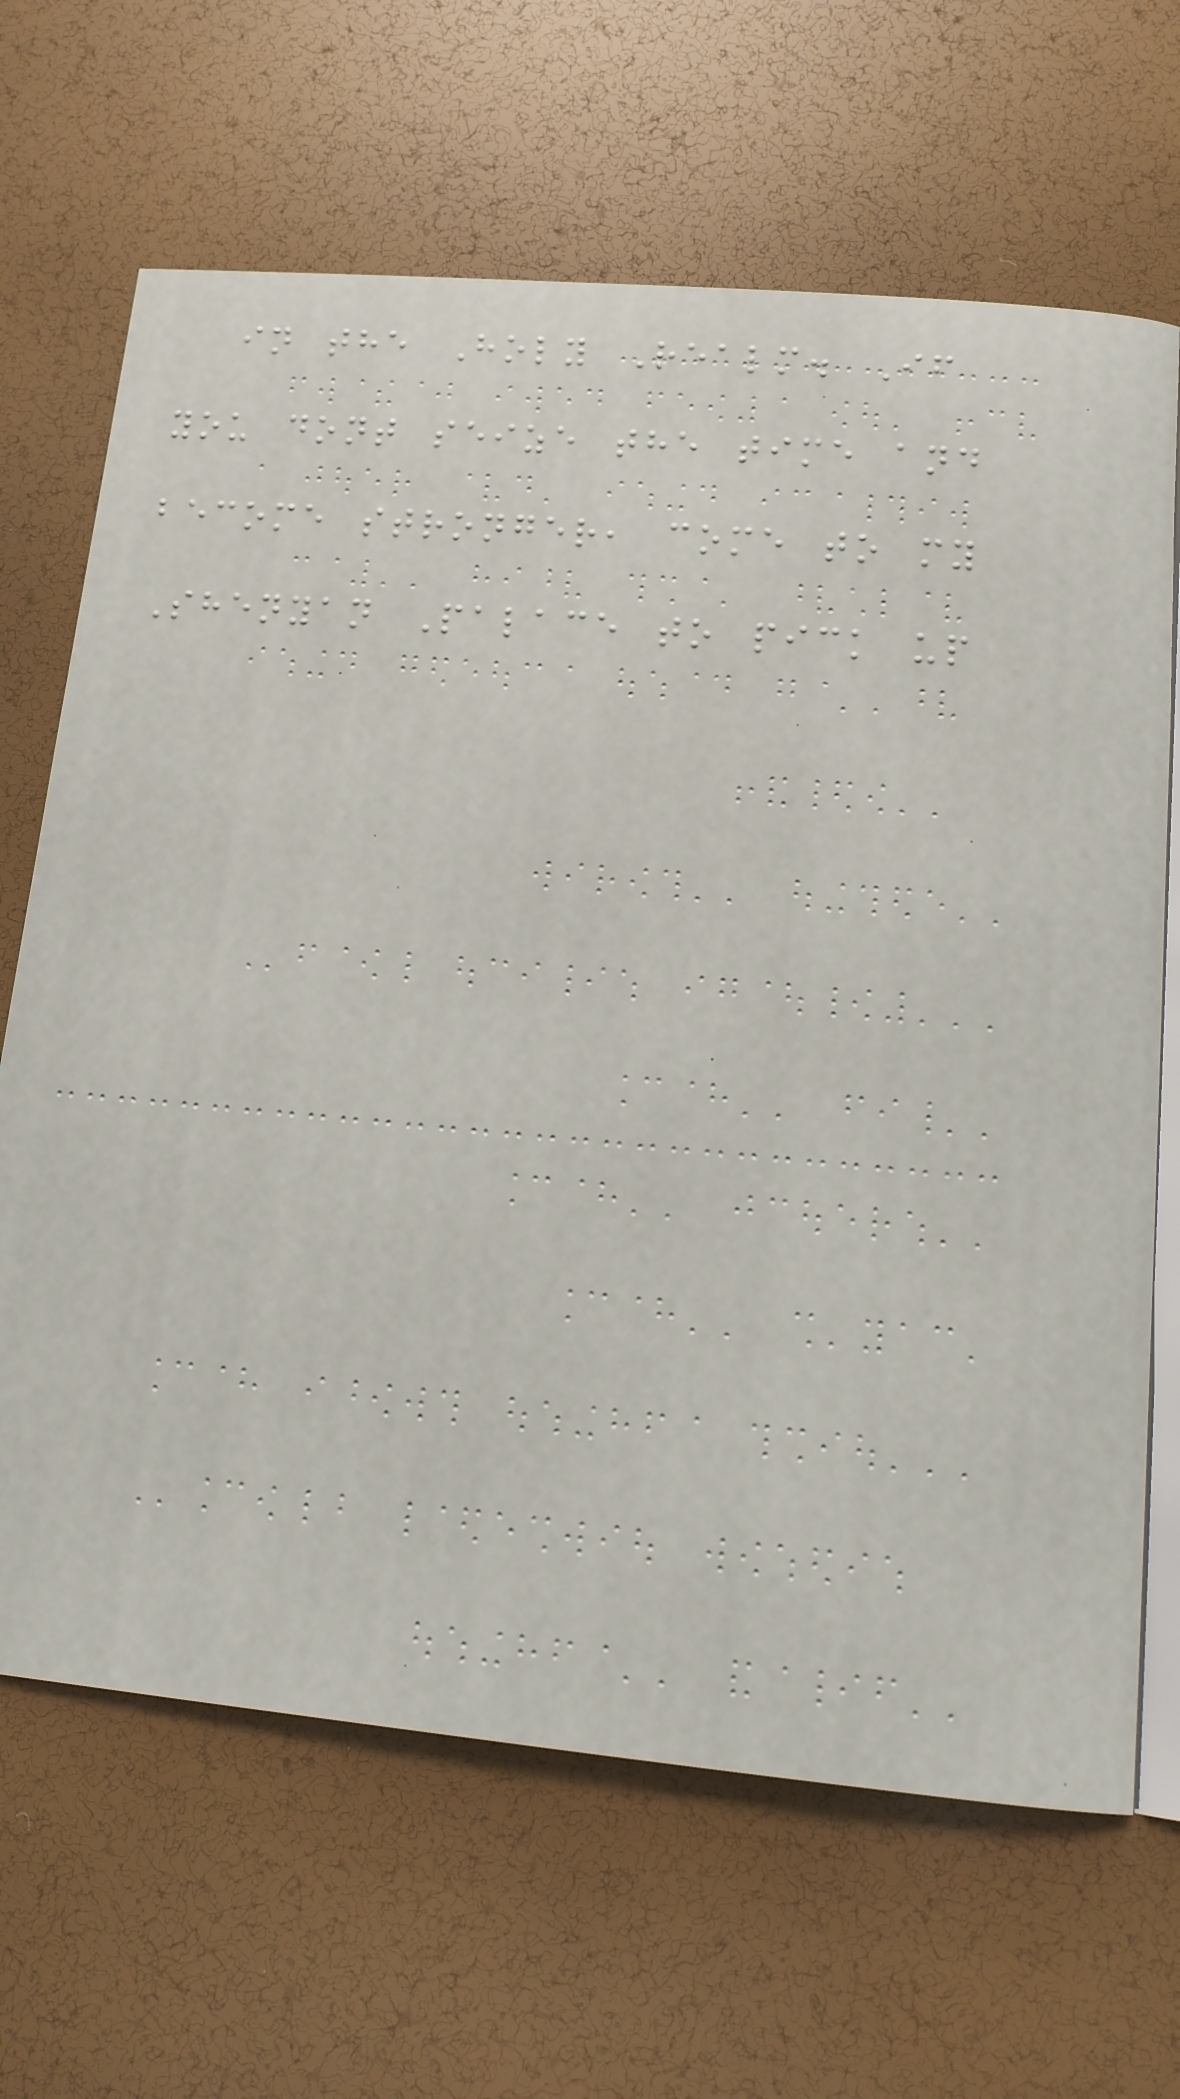in the Holy Realm. If
you dont seize the time and
become stronger, come to my
Shenyan Palace to pick up
